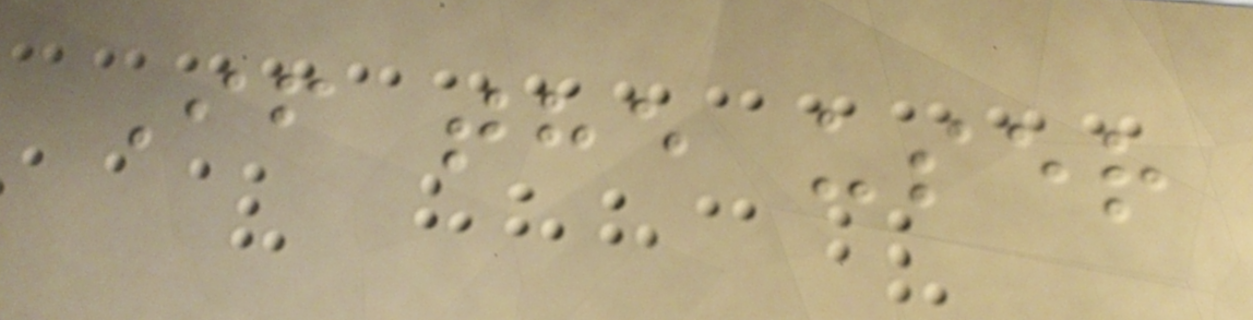If the user
